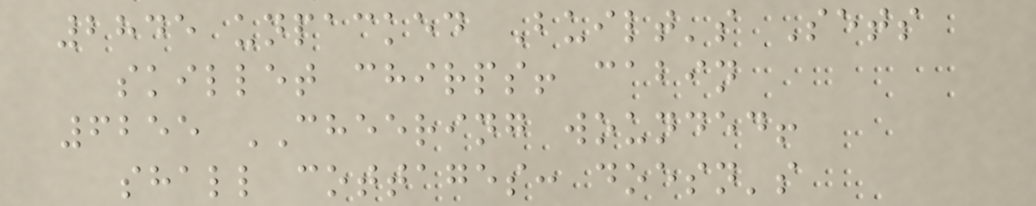2845 unpacked Built's Sets
skillet chirps! cabin
6255 CHEERING wounded!
shall cottages: doesn's
